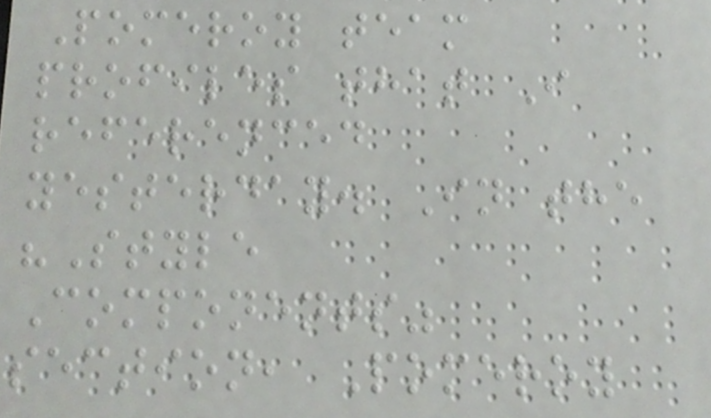Pomeroy team
profiles that I
referenced
yesterday. In the
"Style
Components"
section, Pomeroy
